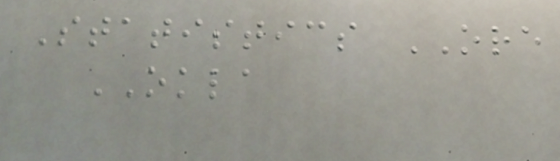Statistics ORE
OKLA
